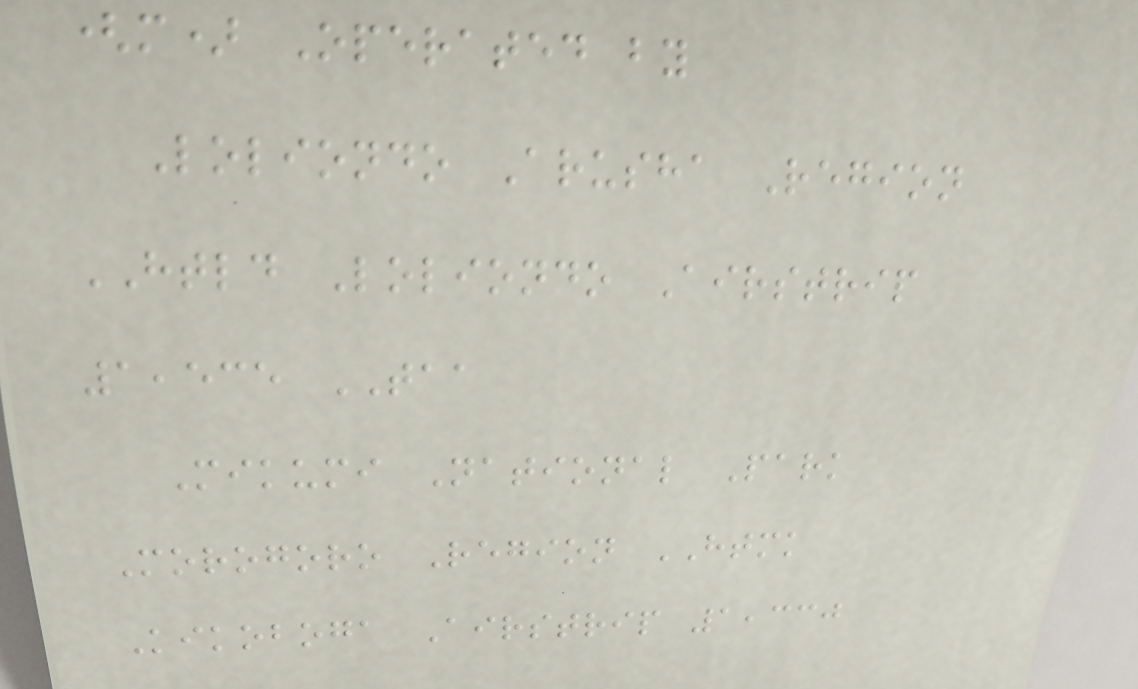(m) Operated by
Loliondo Arusha Region
HTLD Loliondo Airstrip
1,535 TAA
Mikumi National Park
Morogoro Region HTMK
Kikoboga Airstrip 1,330
